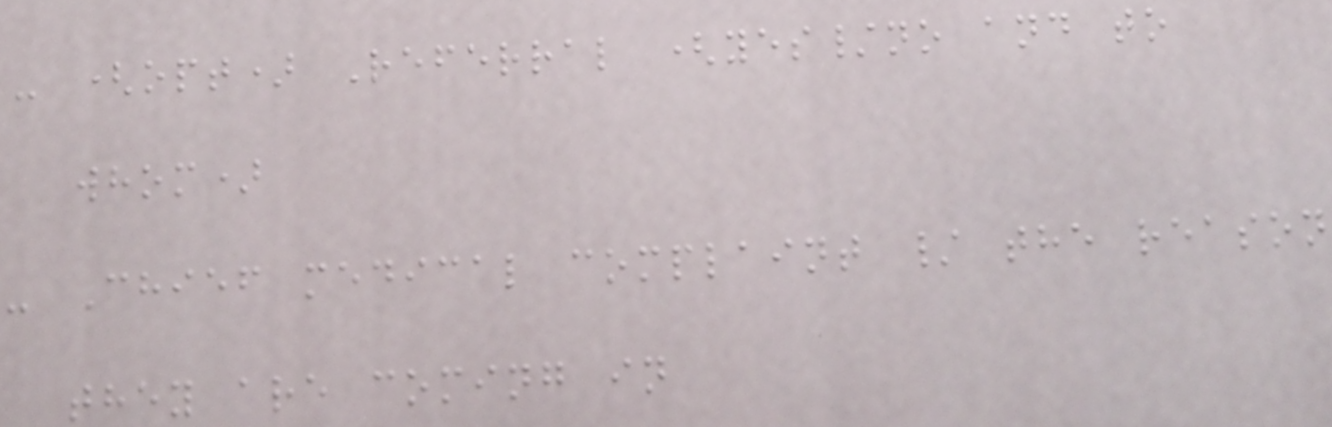- (opt) Referral (yes/no and to
whom)
- Chief medical complaint / the reason
they are coming in
